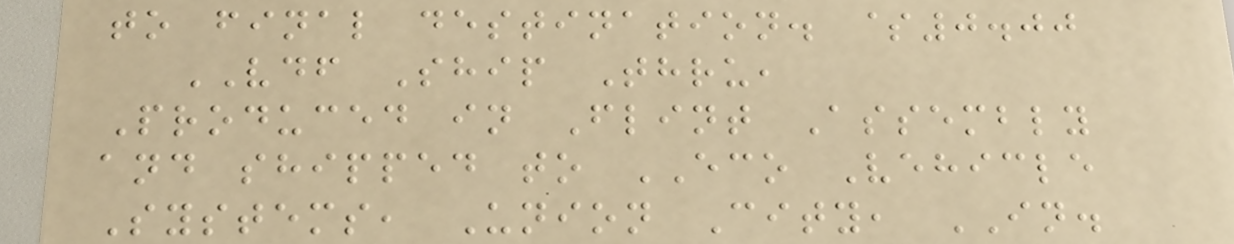to final destination. $0.00
VDF Ship Thru,
Produced in Flint Assembly
and shipped to ECO Vehicle
Systems, Union City, IN.
